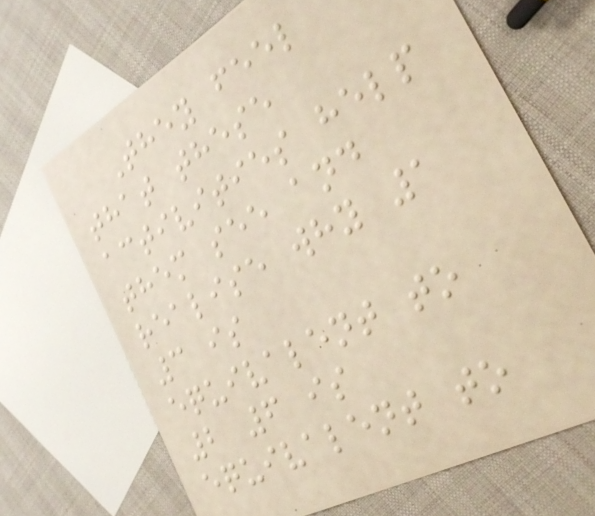They feel
that these
activities help
them see and
realise why 1
3 is
equivalent to
2 6 is
equivalent to
